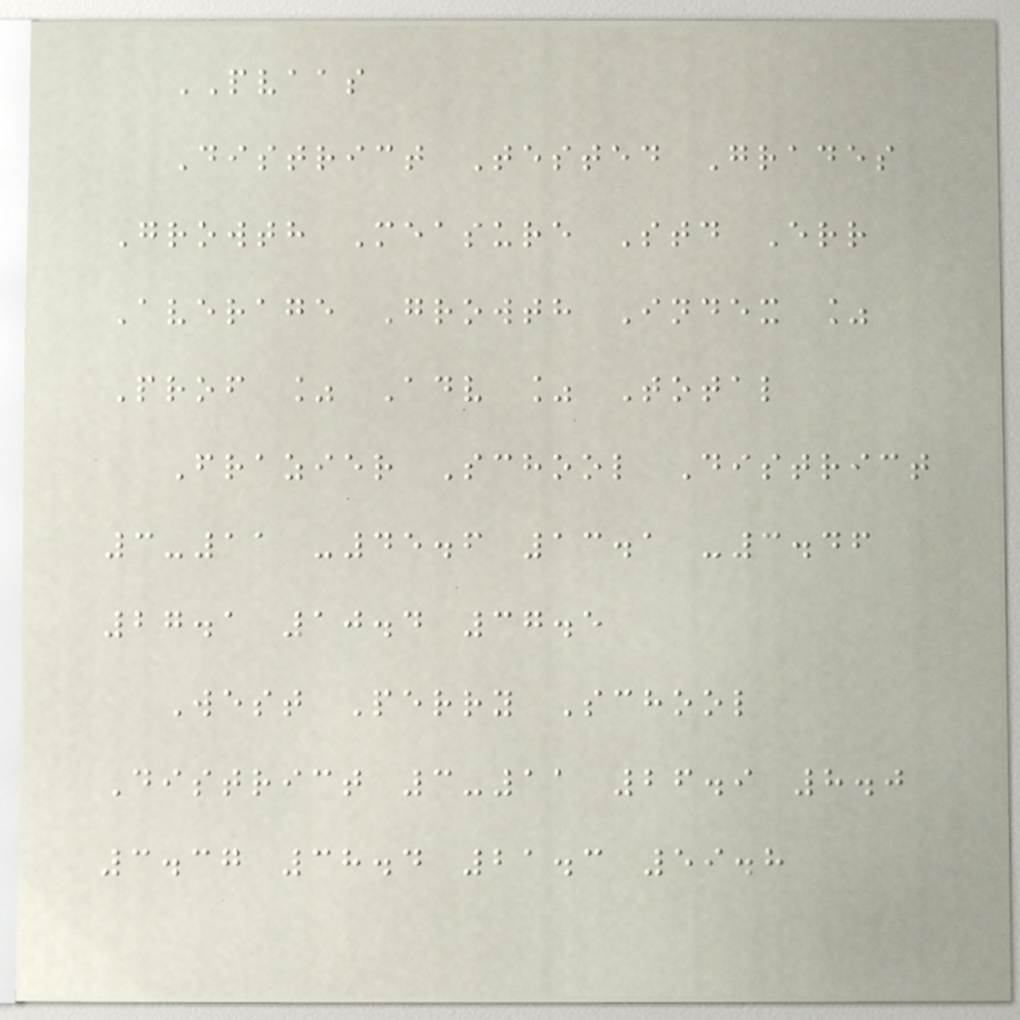PVAAS
District Tested Grades
Growth Measure Std Err
Average Growth Index %
Prof % Adv % Total
Frazier School District
3-11 -45.6 13.1 -3.46
27.1 10.4 37.5
West Perry School
District 3-11 26.9 8.0
3.37 38.4 21.3 59.8
